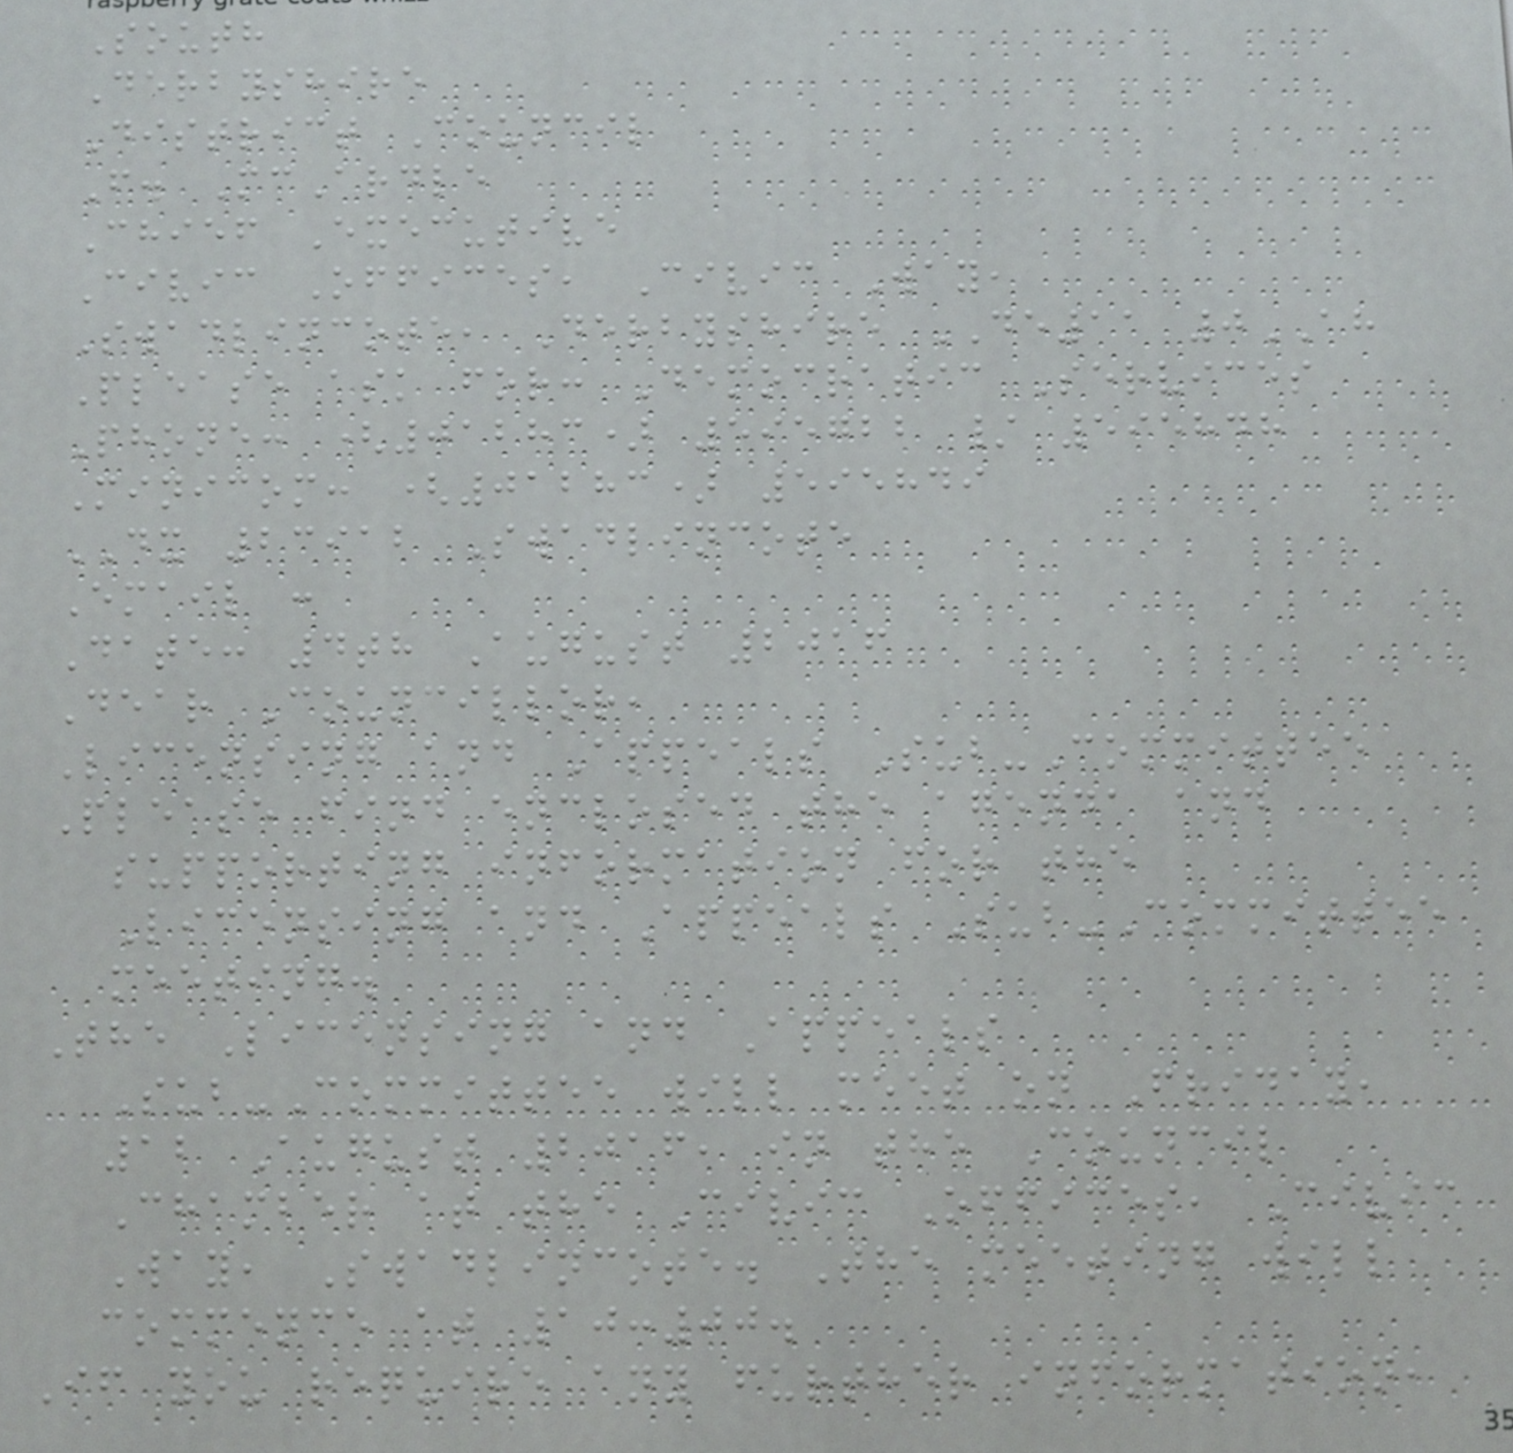South
Derbyshire
District Council
F. McArdle
Chief Executive
Civic Offices, Civic Way,
Swadlincote, Derbyshire DE11 0AH
Please ask for: Democratic Services
Phone: (01283) 595722 / 595848
Minicom: (01283) 595849
DX 23912 Swadlincote
Email :
Date: 4th August 2016
Dear Councillor,
Licensing and Appeals Sub-Committee
Please find enclosed the agenda and
supporting information for the
Licensing and Appeals Sub-Committee
meeting.
The Licensing and Appeals
Sub-Committee will meet on Friday,
12 August 2016, in the Council
Chamber at the Civic Offices, Civic
Way, Swadlincote. The meeting will
commence at 10:00.
If you require any further information,
